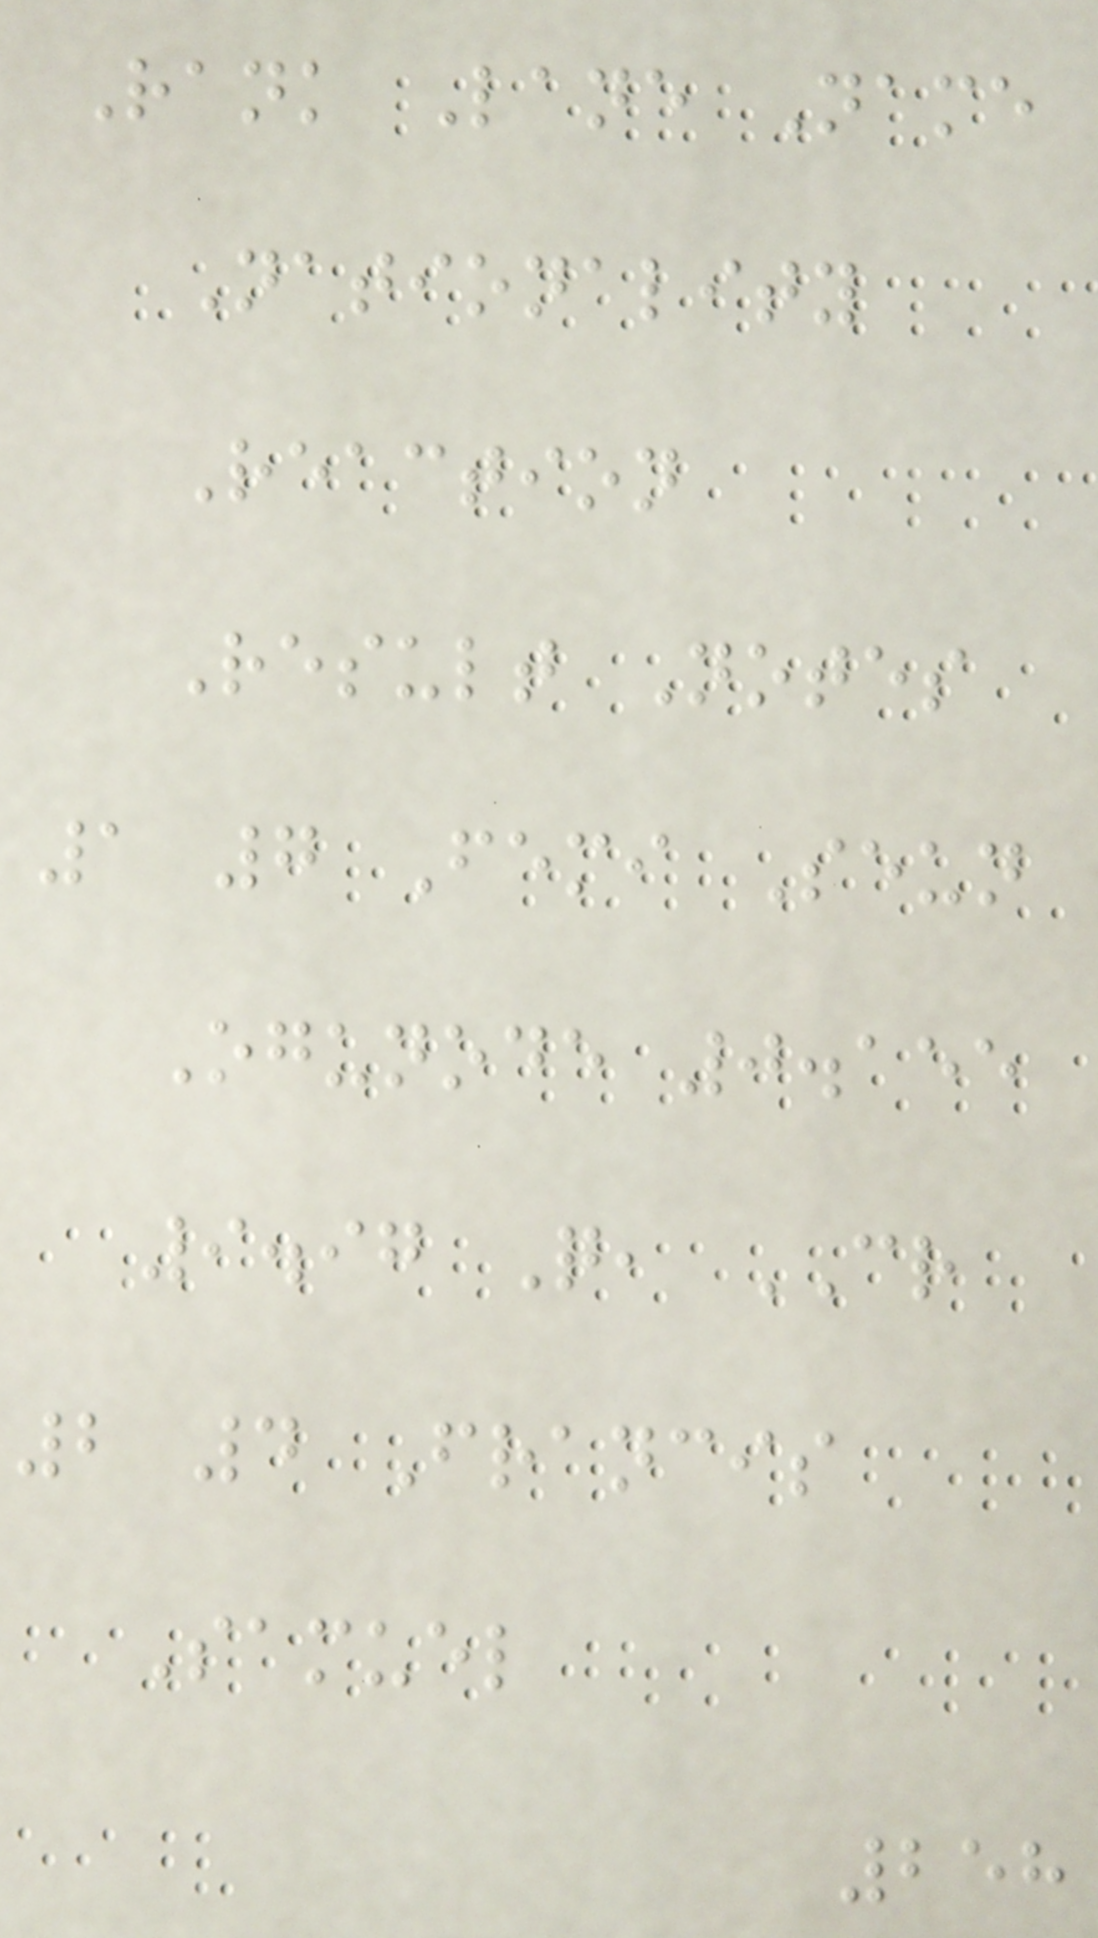Rank Lane Name
Nationality
Reaction
Result Notes
1 7 Femi Seun
Ogunode 0.155
9.97 Q, CR
2 4 Francis
Samuel
258
